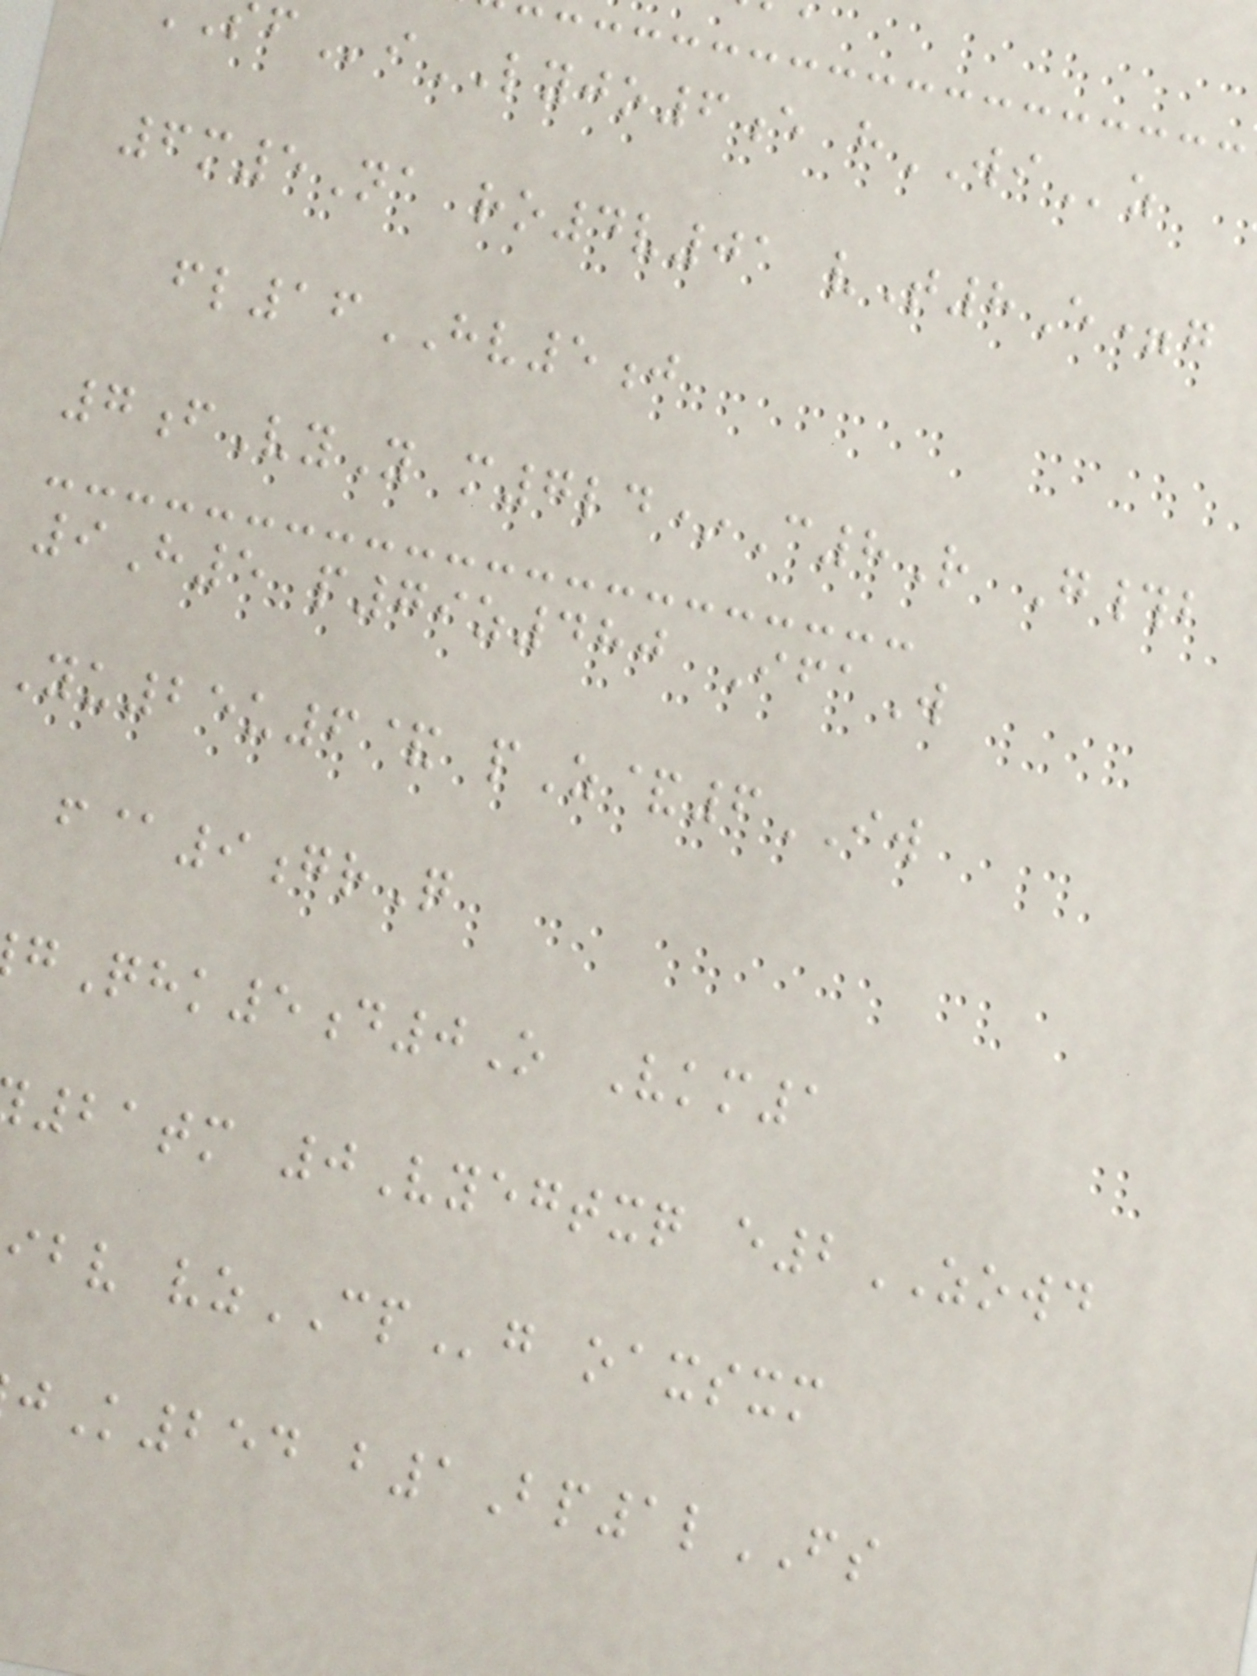iLYJO6e hWIz
6m5Na ro4v01 vT8E=g
fl16HV5j
7fVyY m7ld*C8R G#b
9H5 p79z480 IfaW
Yu25u6& pZ&6IW
f@9grQ
Qhk5d0O Vkm1
21tm 0Vyegtxq e2ZOWD
ibv vzCPg oaxsxm
K254 b1Bp1lFS
